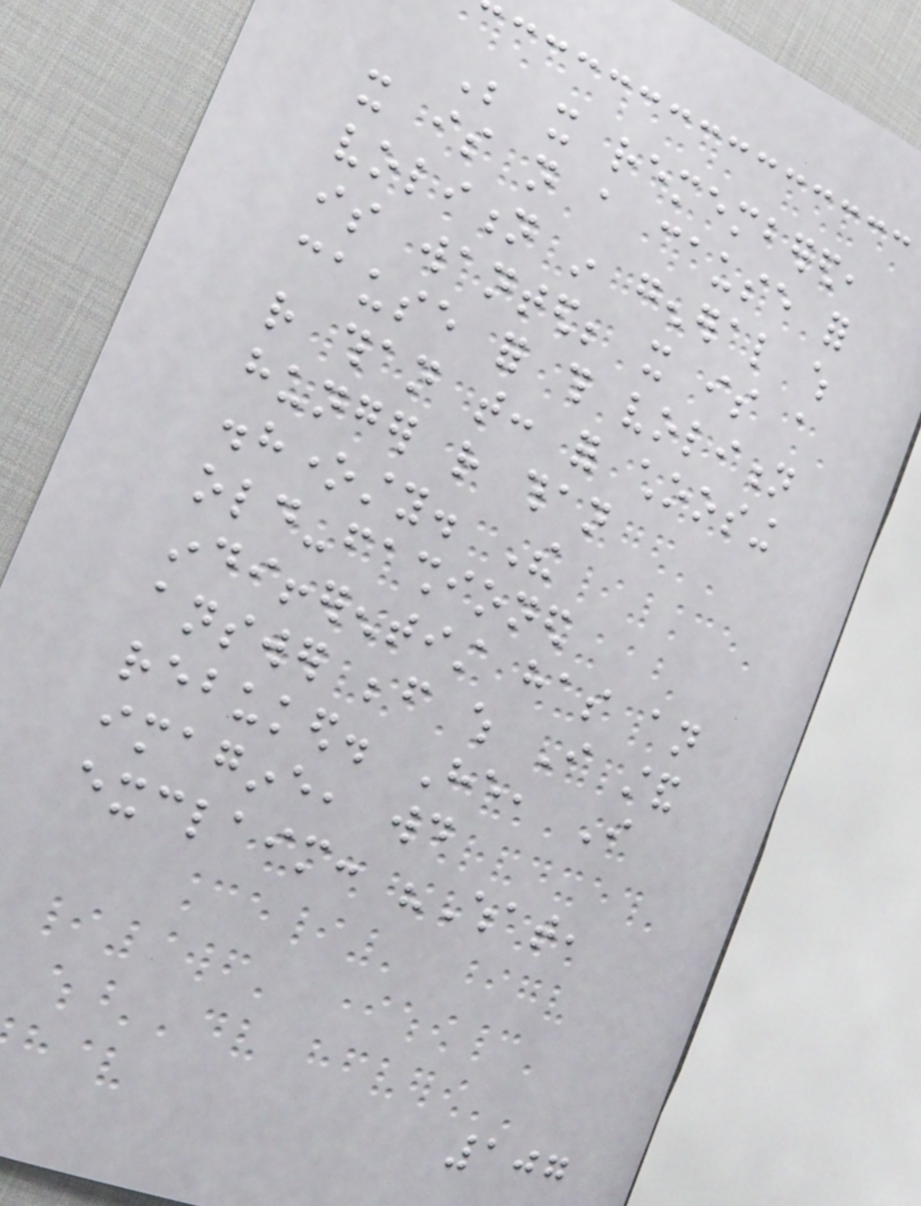Be it remembered,
it is not a cause for
volition in general which
is wanted; it is a
cause for this volition
rather than that: for choosing
hunger rather than
dishonesty. The
old-fashioned
indifferentist has an
answer before which I stand
rebuked. He, I
imagine, would
exclaim: "What,
107
